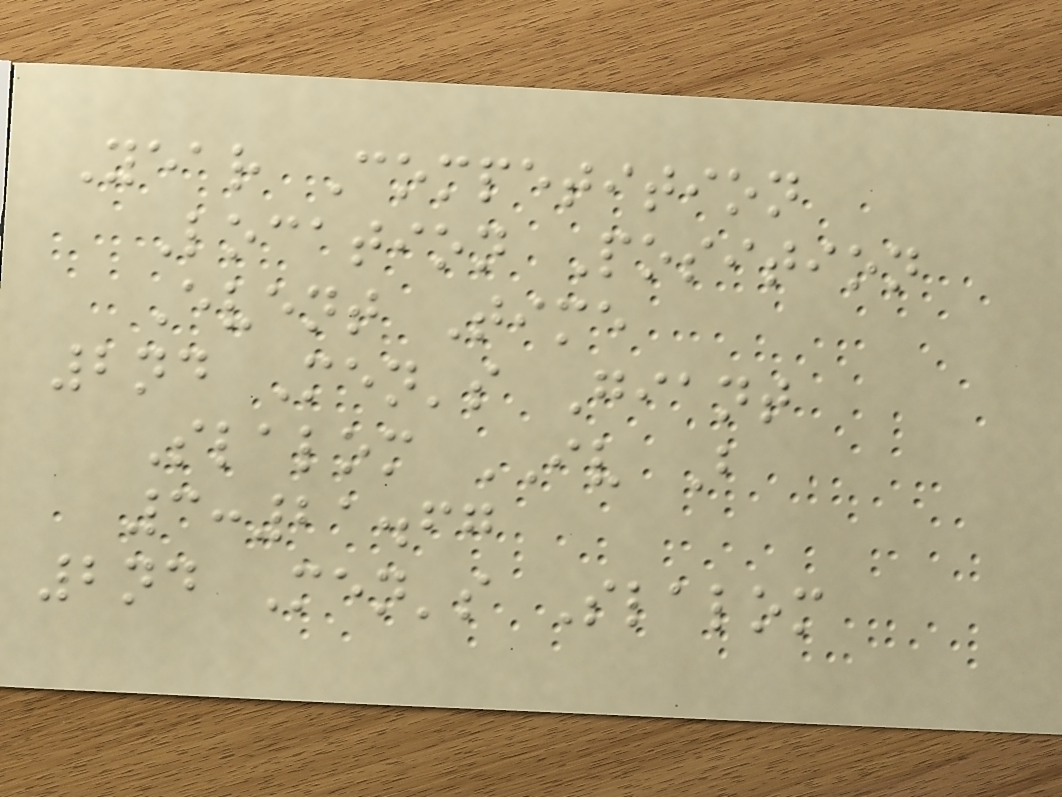Year Competition
Location Position
Event Time
2nd Men's Giant
Slalom IV B
3:21.67
2nd Men's Slalom
